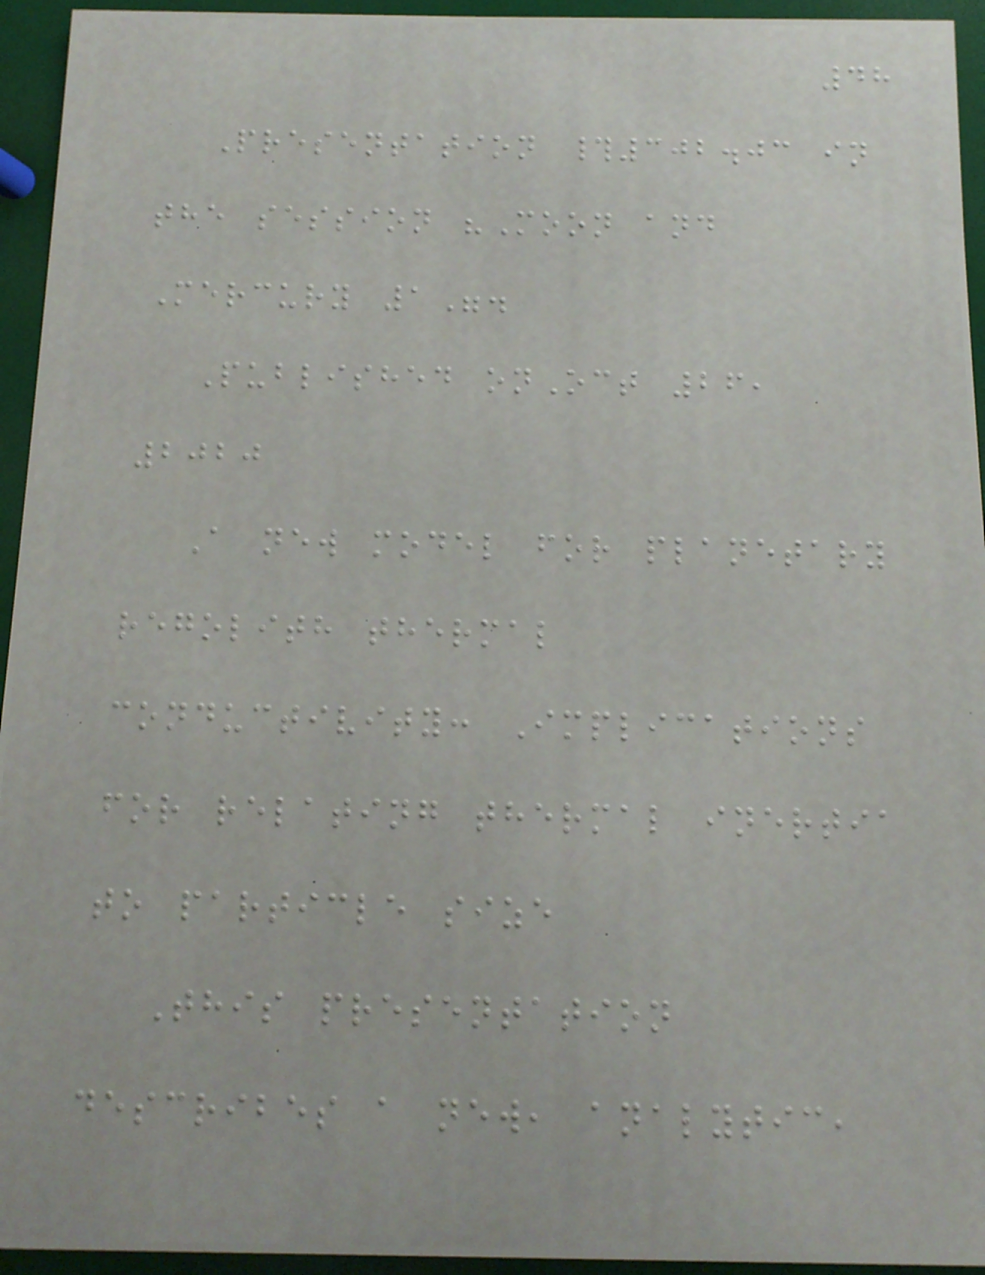48
Presentation #302.03 in
the session "Moon and
Mercury 1".
Published onOct 26,
2020
A new model for planetary
regolith thermal
conductivity: Implications
for relating thermal inertia
to particle size
This presentation
describes a new, analytic,
